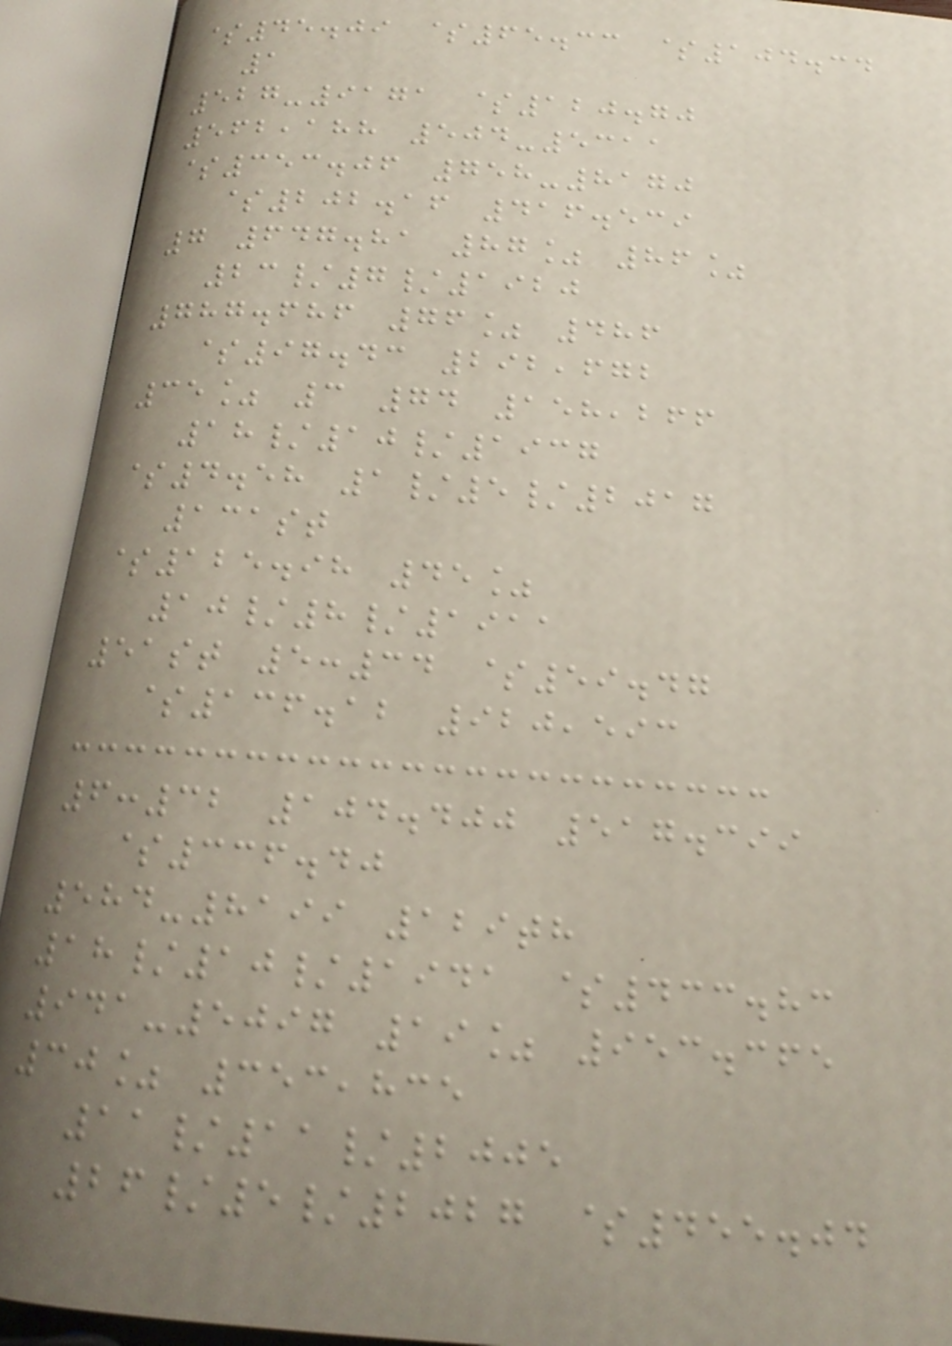$45.09 $65.33 $104.34
1
527-9171 $120.70
562,188 504-5311
$353.06 758-8170
$202.16 416.539
7 647.81 87% 86%
23/7/1920
787.686 76% 486
$97.43 292,672
35% 3 74 158,266
18/10/1937
$4.58 1/5/2017
131st
$125.98 45%
10/8/1911
51st 5:34 $59.47
$136.12 920,593
6:32 104.400 517.399
$336.40
584-8199 129th
18/10/1941 $433.83
941-5097 19% 953.365
30% 353,835
11/11/2005
26/5/2027 $455.04
